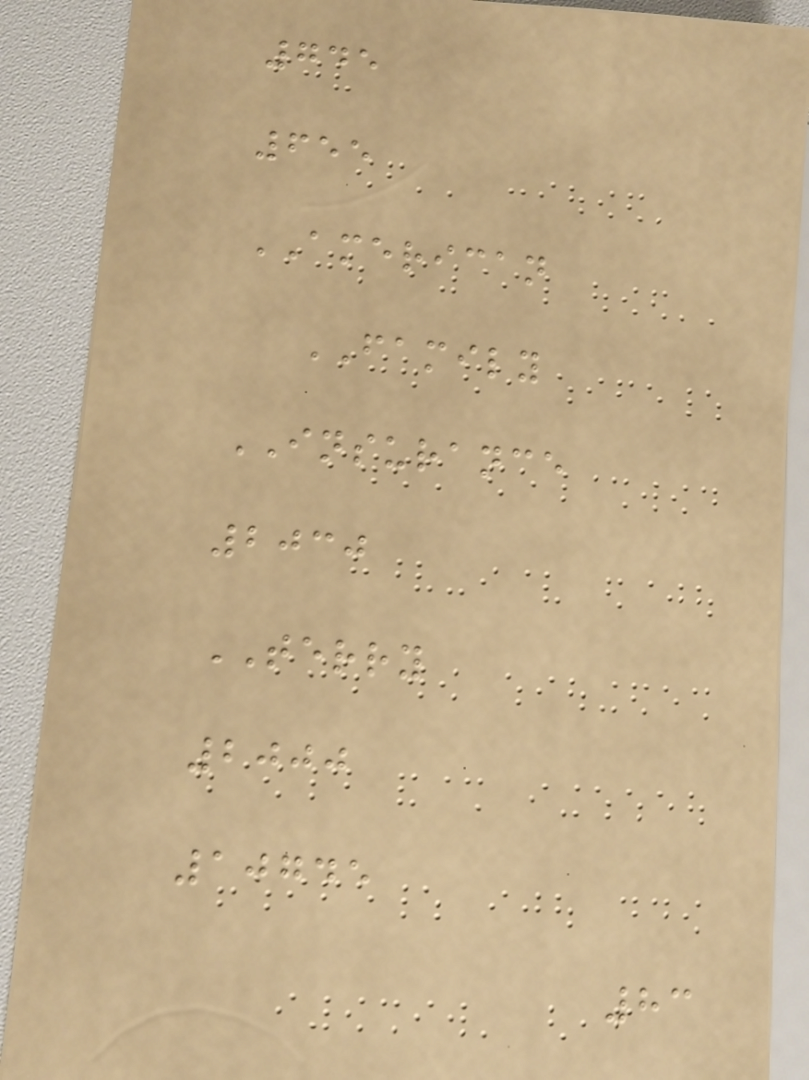745
655
AMERICAN
FAMILY
INSURANCE
2030
TERRY
2000
10745
83
